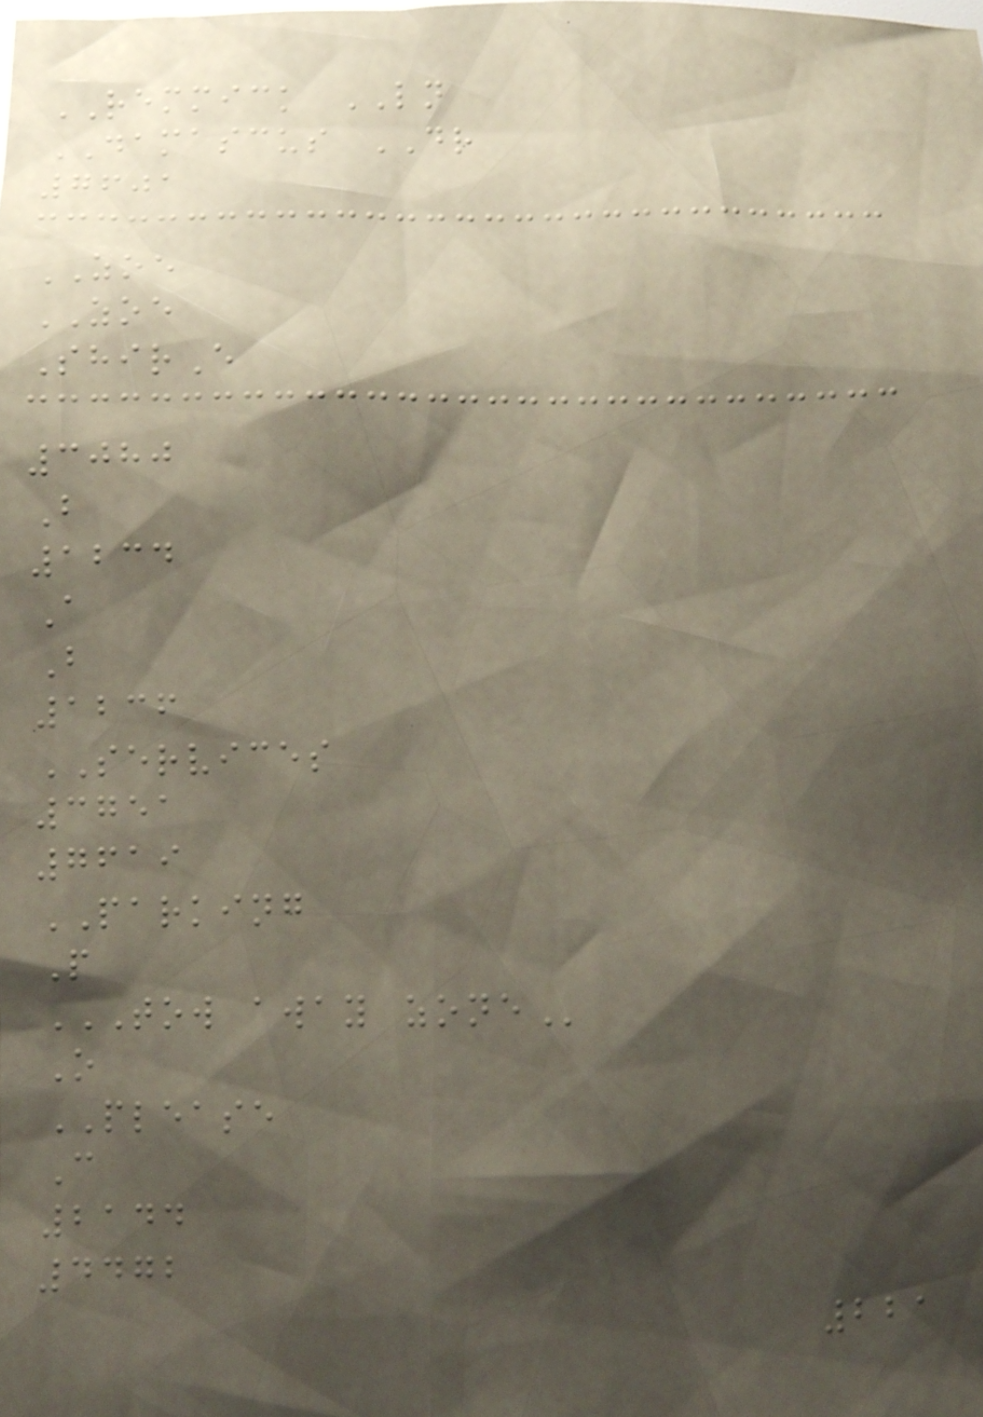REMMICK LN
DAMASCUS DR
7601
ZOE
ZOE
ShirE
3080
B
1234
A
B
1236
SERVICES
3751
7619
PARKING
P
TOW AWAY ZONE
O
PLEASE
C
2144
4472
221
